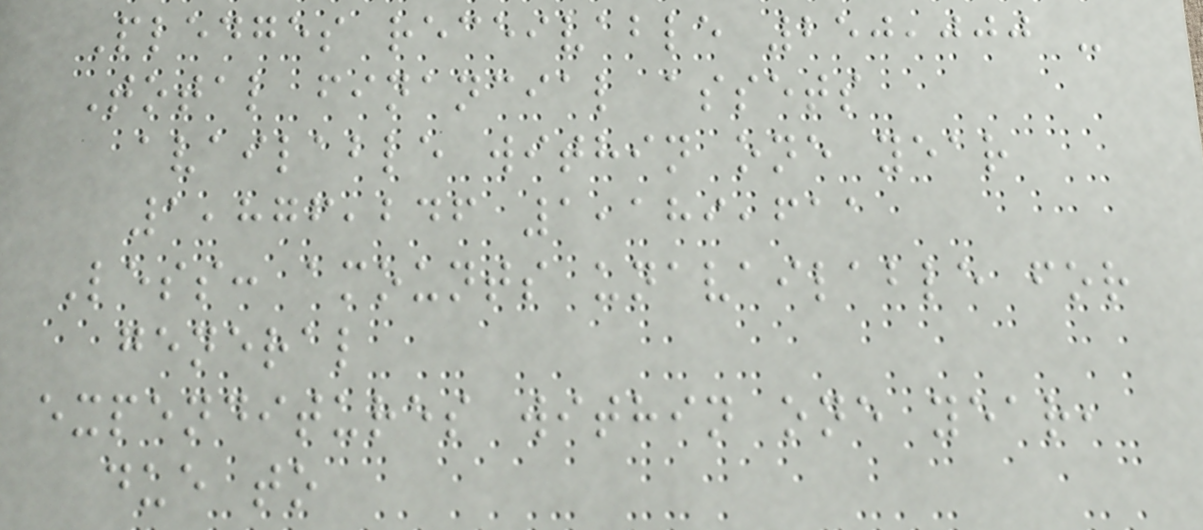Pledges receivable 250,000 -
Total financial assets
available within one year
1,876,246 1,189,611
Less: amounts unavailable for
general
expenditures within one year,
due to
